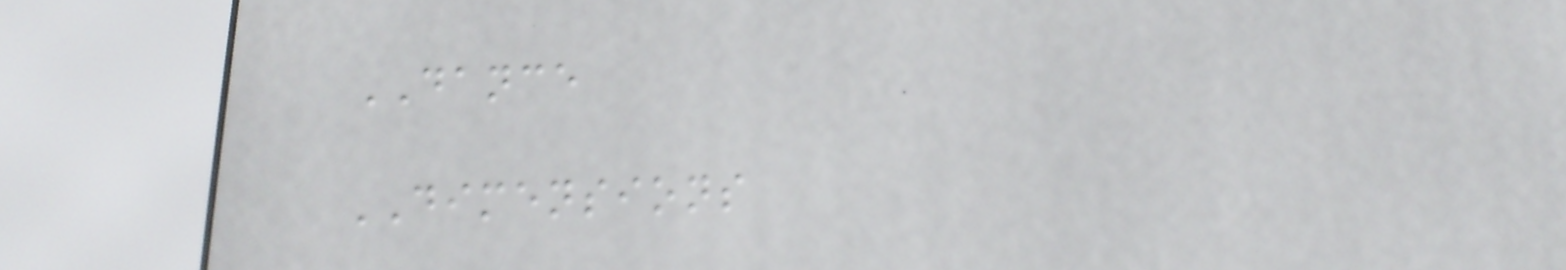DANCE
DIMENSIONS
